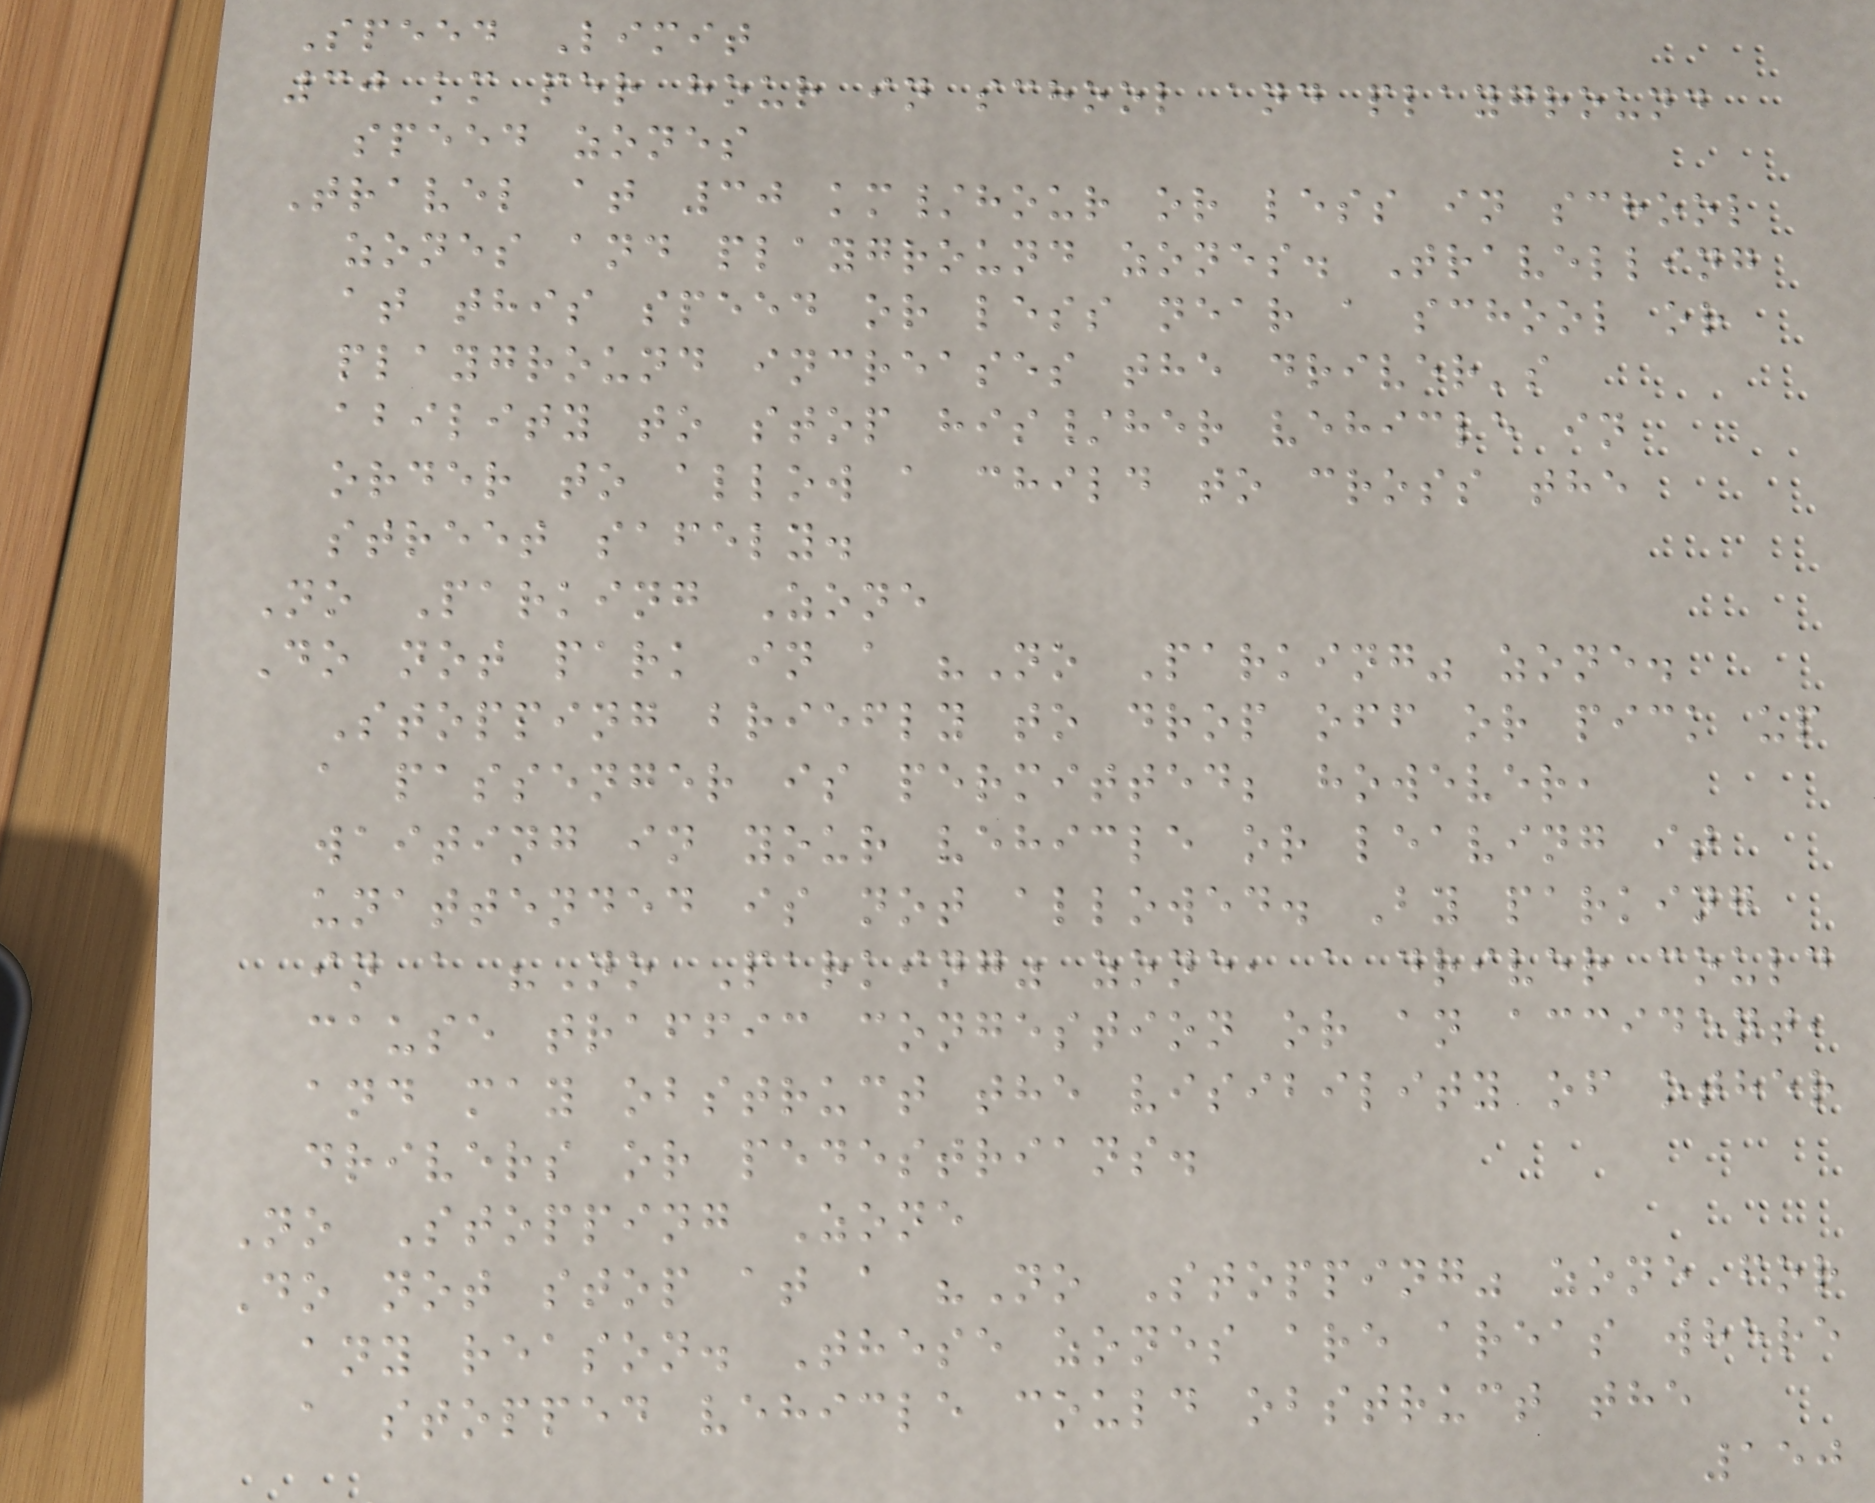Speed Limit
30 km per hour in school and playground
speed zones
Travel at 30 km/hour or less in school
zones and playground zones. Travelling
at this speed or less near a school or
playground increases the driver's
ability to stop his/her vehicle in
order to allow a child to cross the
street safely.
No Parking Zone
Do not park in a "No Parking" zone.
Stopping briefly to drop off or pick up
a passenger is permitted; however,
waiting in your vehicle or leaving it
unattended is not allowed. By parking
in a "No Parking" zone, a driver could
cause traffic congestion or an accident,
and may obstruct the visibility of other
drivers or pedestrians.
No Stopping Zone
Do not stop at a "No Stopping" zone for
any reason. These zones are areas where
a stopped vehicle could obstruct the
150
